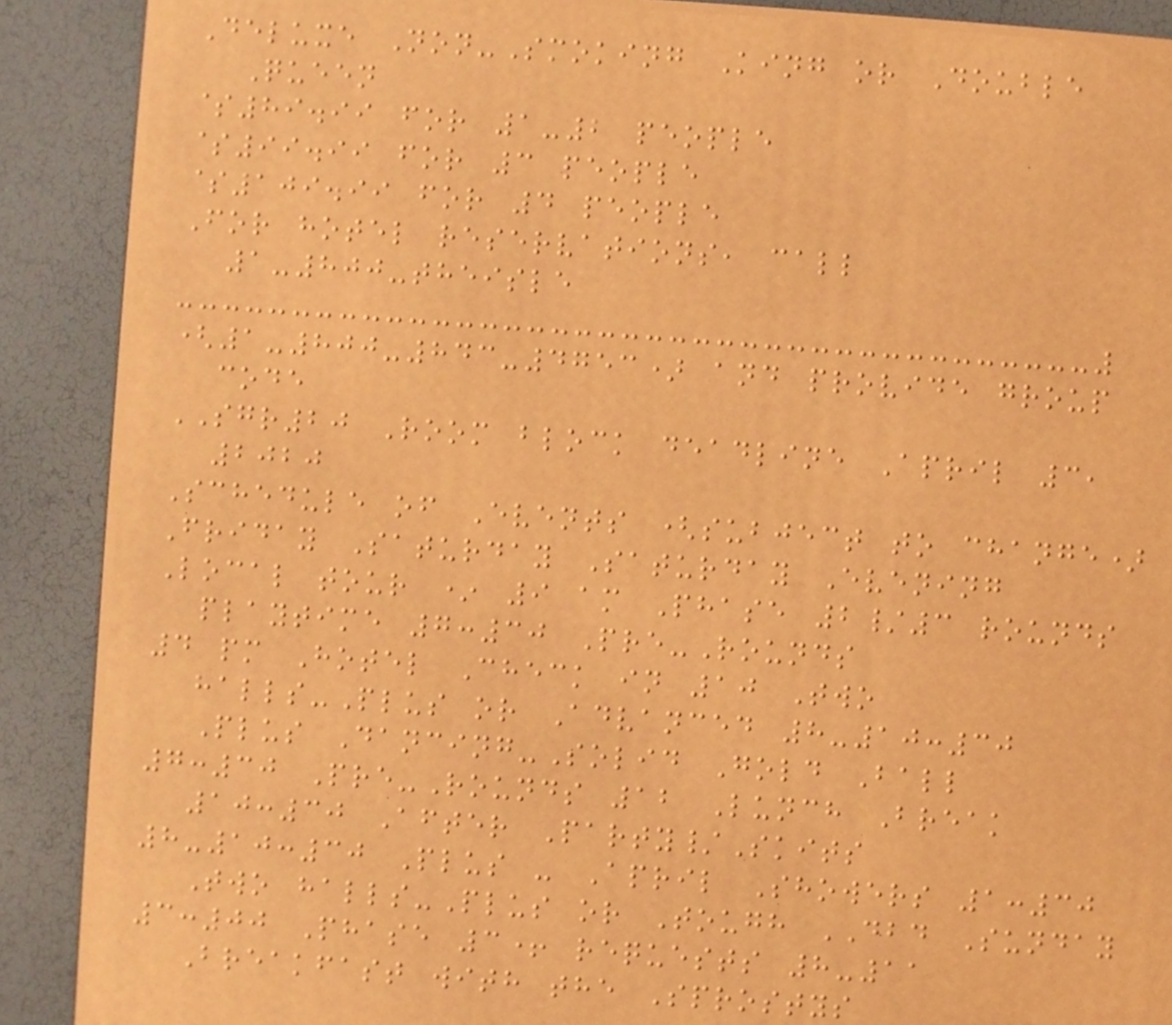Deluxe Non-Smoking King or Double
Queen
$89.99 for 1-2 people
$99.99 for 3 people
$109.99 for 4 people
For hotel reservations, call
1-800-theisle
(1-800-843-4753) and provide group
code
SGR20 Room block deadline April 3,
2020
Schedule of Events (subject to change)
Friday Saturday Saturday Evening
Local tour * 9 am Phase 2/3 rounds
playtime 7:30 Pre-Rounds
4 pm Hotel Check in 10 Two
halls-Plus or Advanced 8-10:30
Plus Dancing-Solid Gold Ball
7:30 Pre-Rounds 12 Lunch Break
10:30 After Party/Skits
8-10:30 Plus - April Showers 1:30
Two halls-Plus or Tough DBD Sunday
3:00 Phase 3+ requests 8-11
Breakfast with the Sprostys
